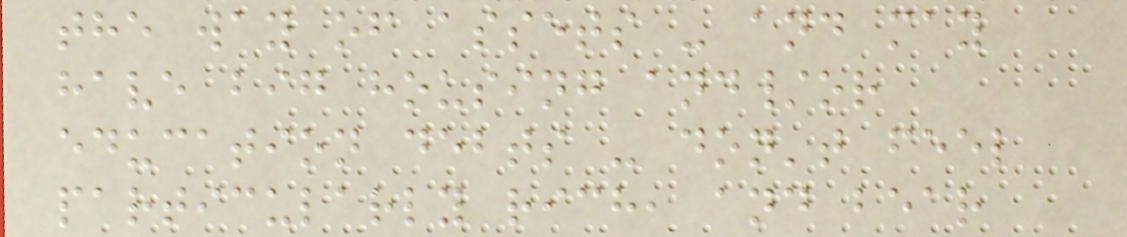the way of assets - and may
have big housing and/or
education debts - don't feel
particularly rich, and bear
